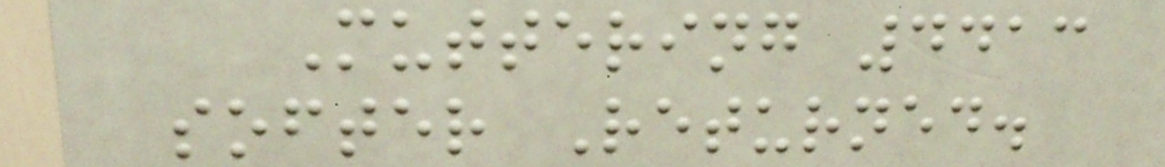Muttering 4413
softer Returned.
